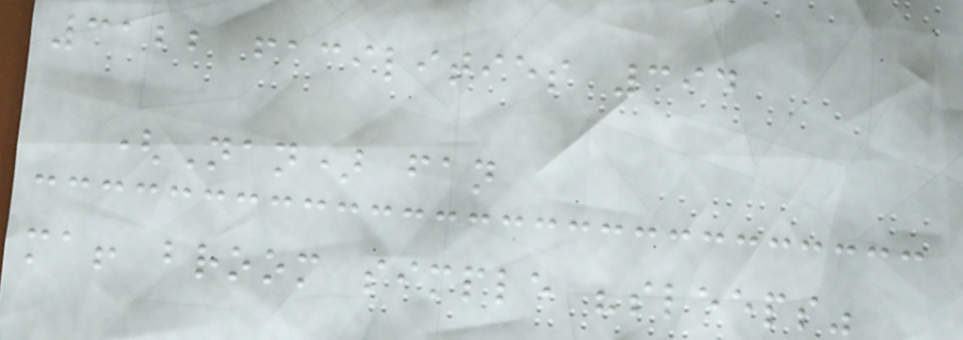3122 facilities 394
(Nan) fan
ma! broom simple "sleeps"
